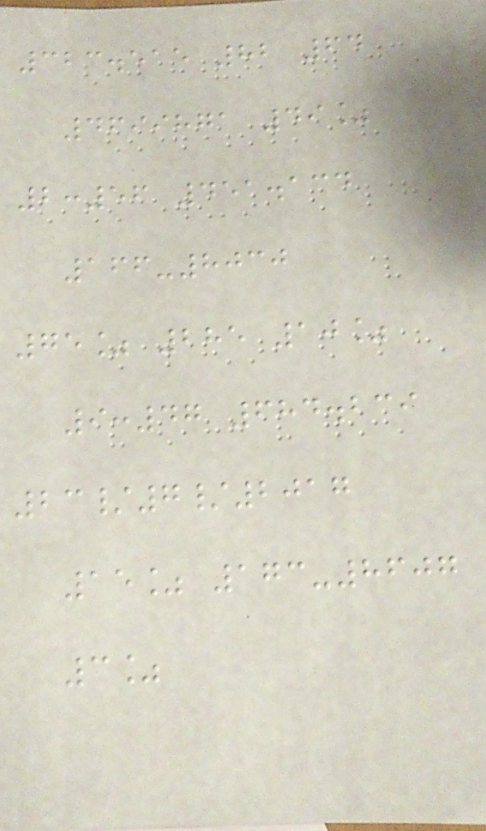323.515 82 64
4699871 49%
2:56 451.134
166-8030
75% 285 10%
9:47 684.239
23/7/2017
15% 173-8607
3%
